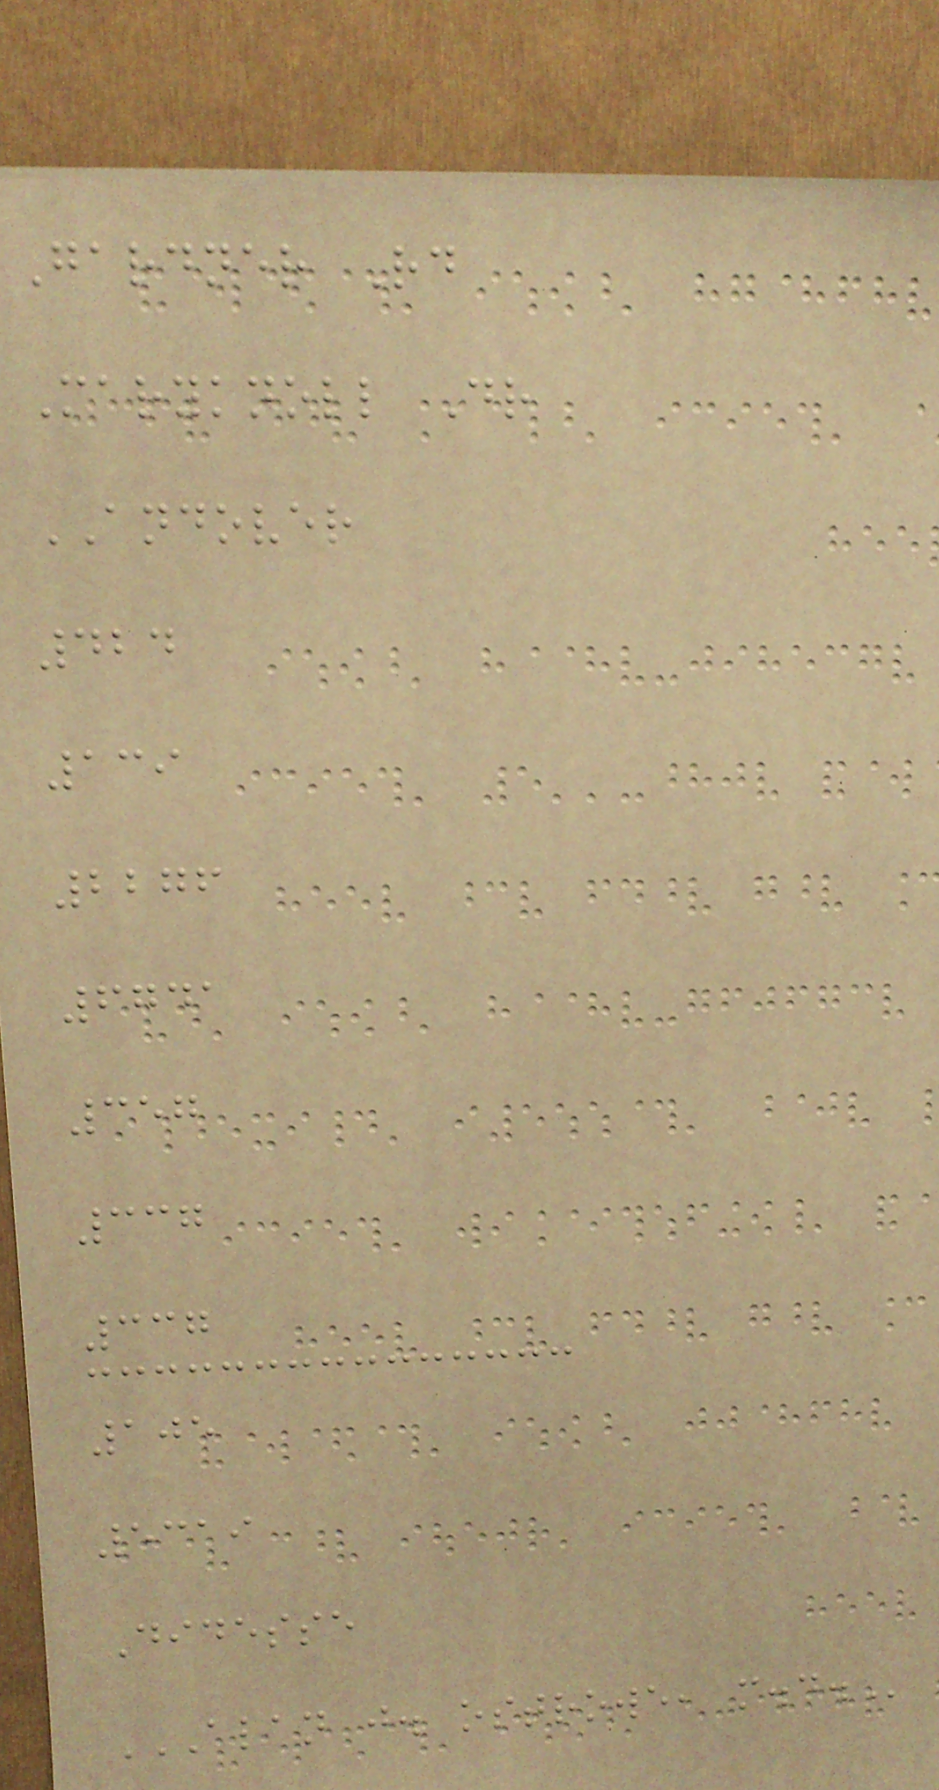Gardner Rd
Maryknoll Dr
ANDOVER
424
139
2276
6741
357
337
337
105
5319
Didesse
ALAN J. OSTROWE, M.D.
